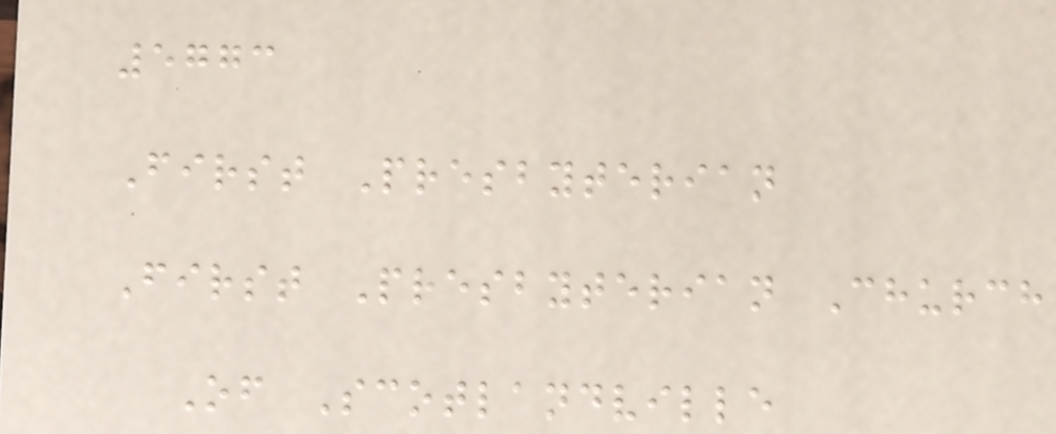5773
First Presbyterian
First Presbyterian Church
Of Scotlandville
